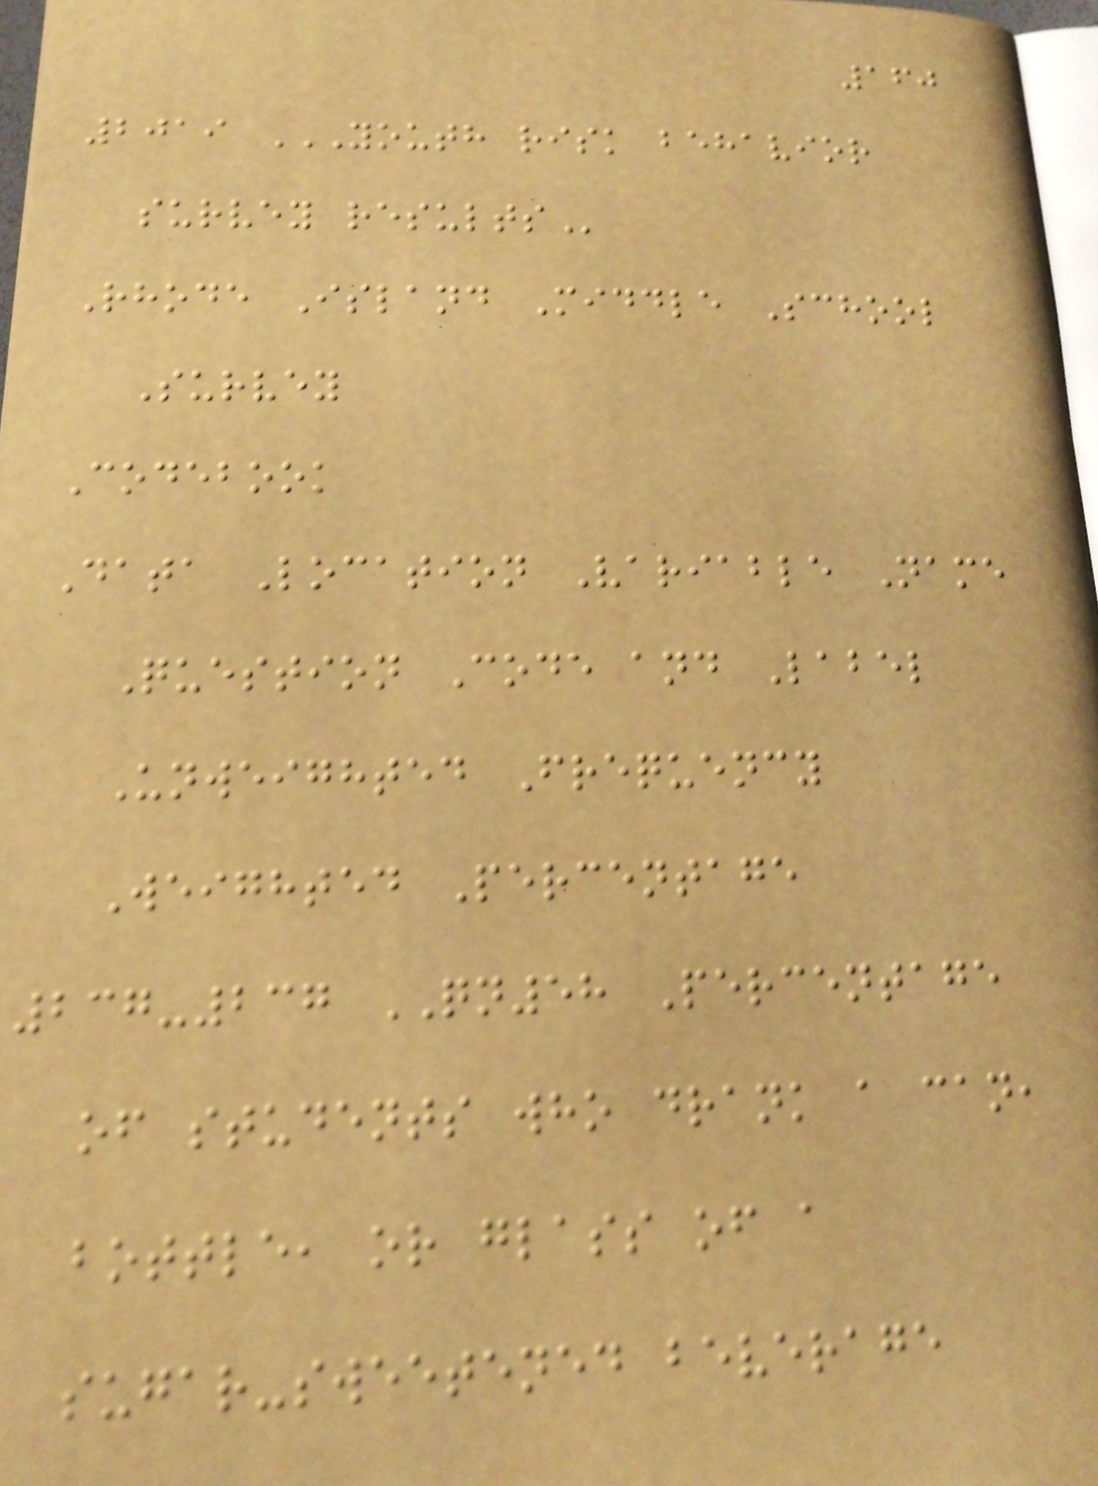160
2019 YOUTH RISK BEHAVIOR
SURVEY RESULTS
Rhode Island Middle School
Survey
Codebook
Data Location Variable Name
Question Code and Label
Unweighted Frequency
Weighted Percentage
237-237 QN58 Percentage
of students who drank a can,
bottle, or glass of a
sugar-sweetened beverage
